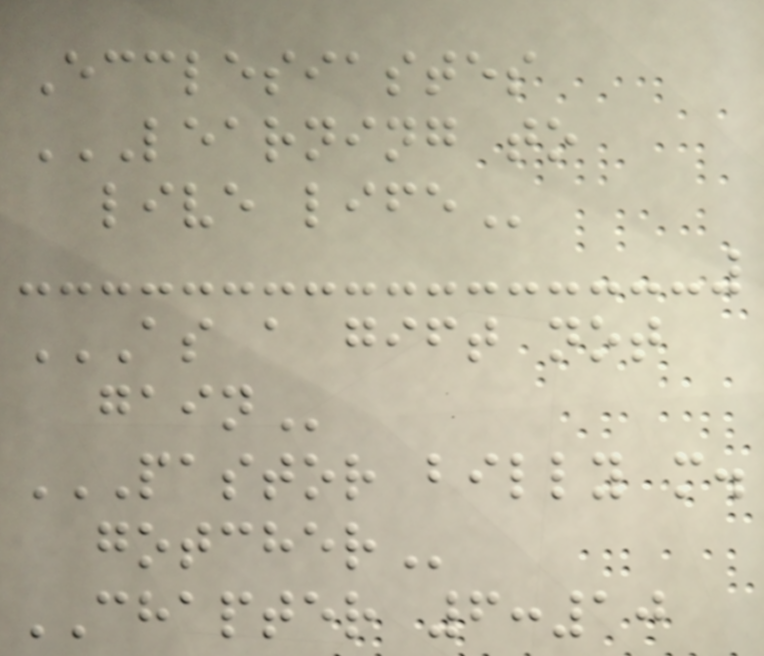Ecclesiastes
LEARNING TO
LIVE LIFE
AS A GIFT NOT
GAIN
PASTOR BILLY M.
GOTCHER
CHAPTER 6:10
